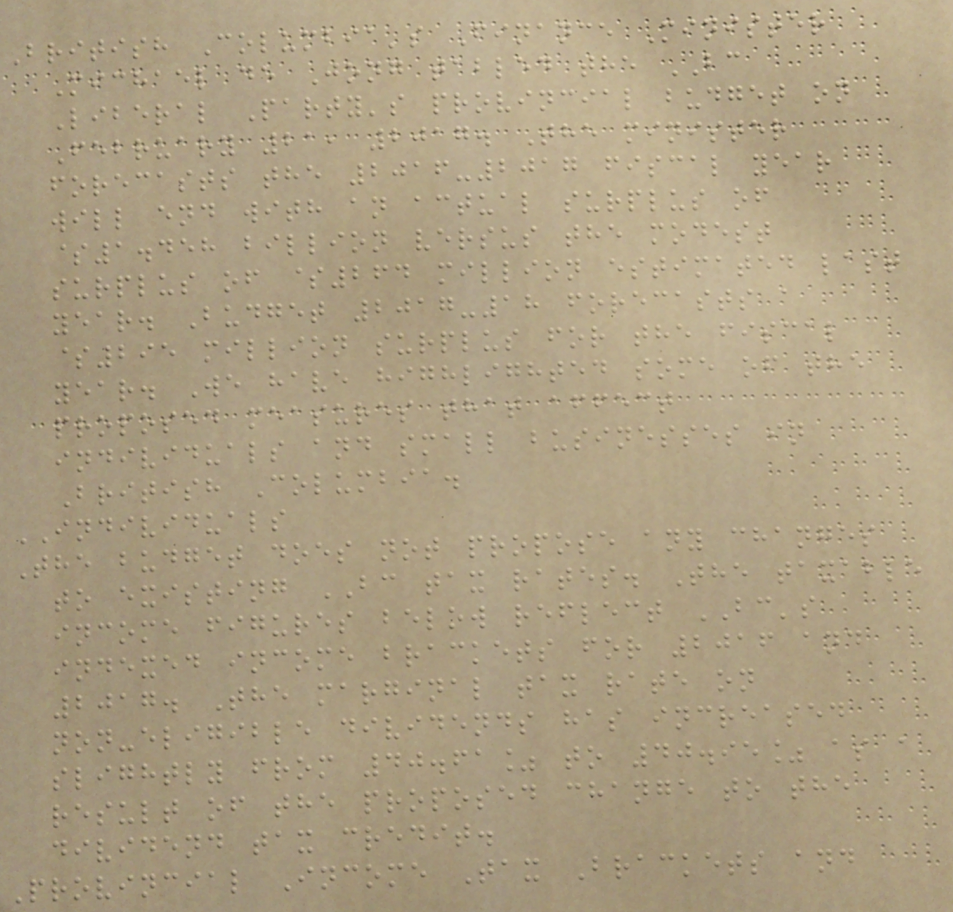British Columbia's Finance Minister
Michael de Jong tabled the BC
Liberal Party's provincial budget on
February 21, 2017. The minister
forecasts the 2016-2017 fiscal year
will end with an actual surplus of
$1.458 billion versus the modest
surplus of $264 million estimated last
year. Budget 2017-18 forecasts a
$295 million surplus for the fiscal
year. We have highlighted some of the
proposed measures that affect
individuals and small businesses in
British Columbia.
INDIVIDUALS
The budget does not propose any changes
to existing BC tax rates. The taxable
income figures below reflect BC's
indexed income brackets for 2016 and
2017. The marginal tax rate on
non-eligible dividends has increased
slightly from 40.61% to 40.95% as a
result of the proposed change to the
dividend tax credit.
Provincial Income Tax Brackets and
